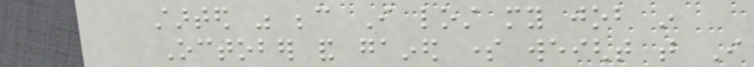started was because I lost my job in
October and gained some weight that I
